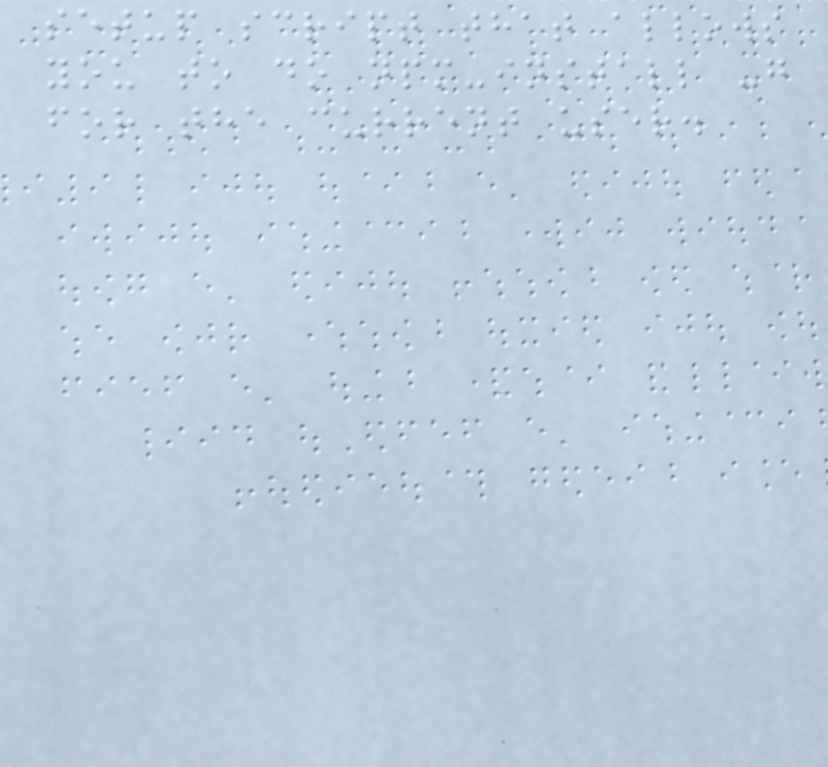setup script that allows
you to do npm-install -g
for the current user.
